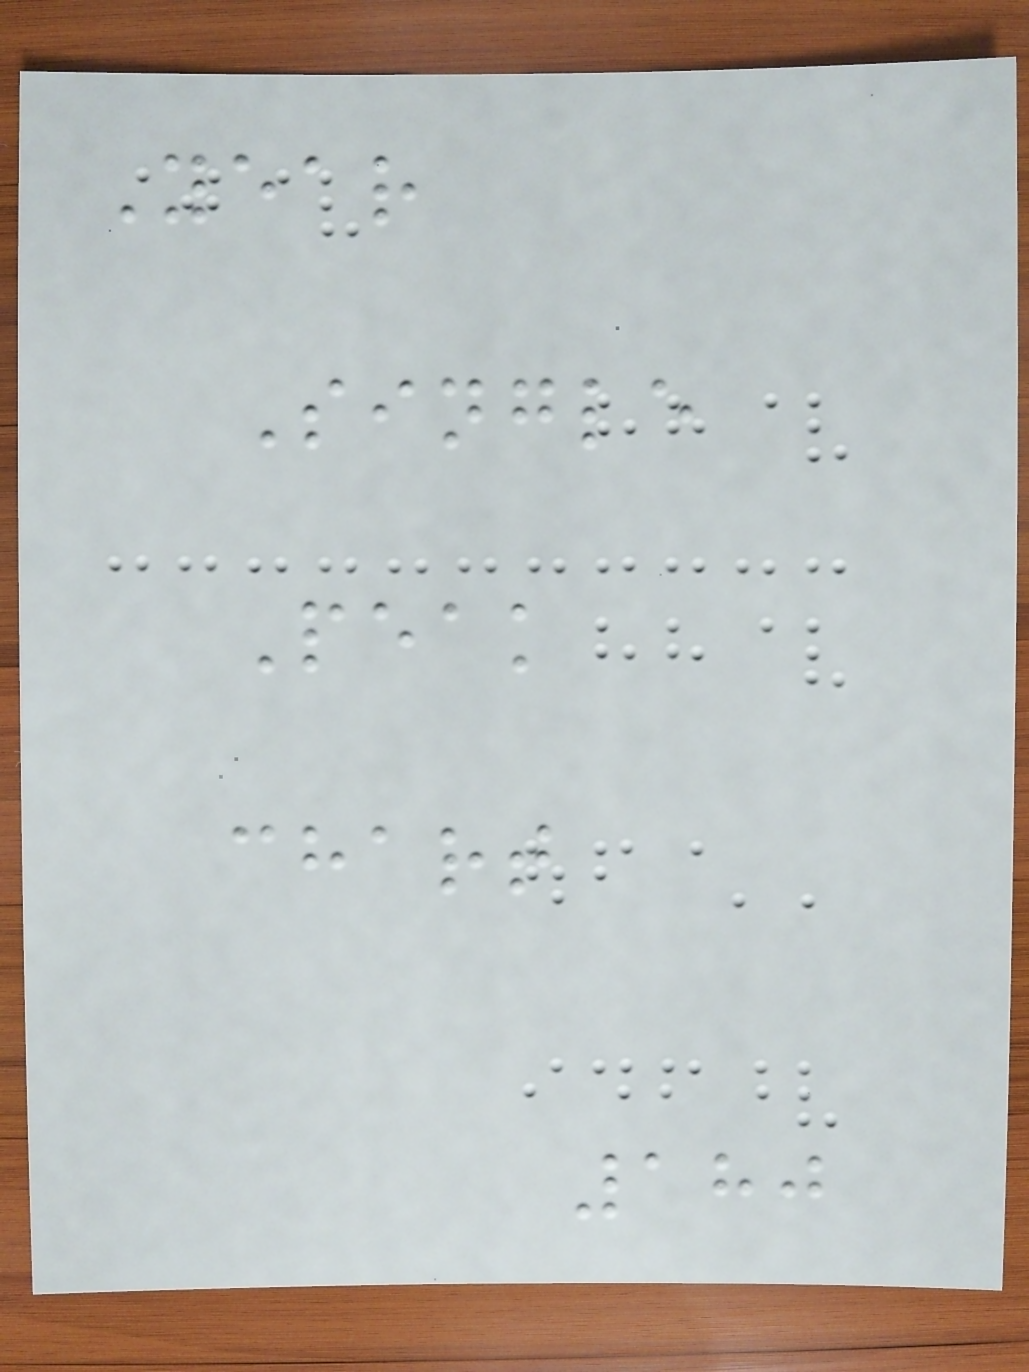Year
Single
Peak
chart
180
